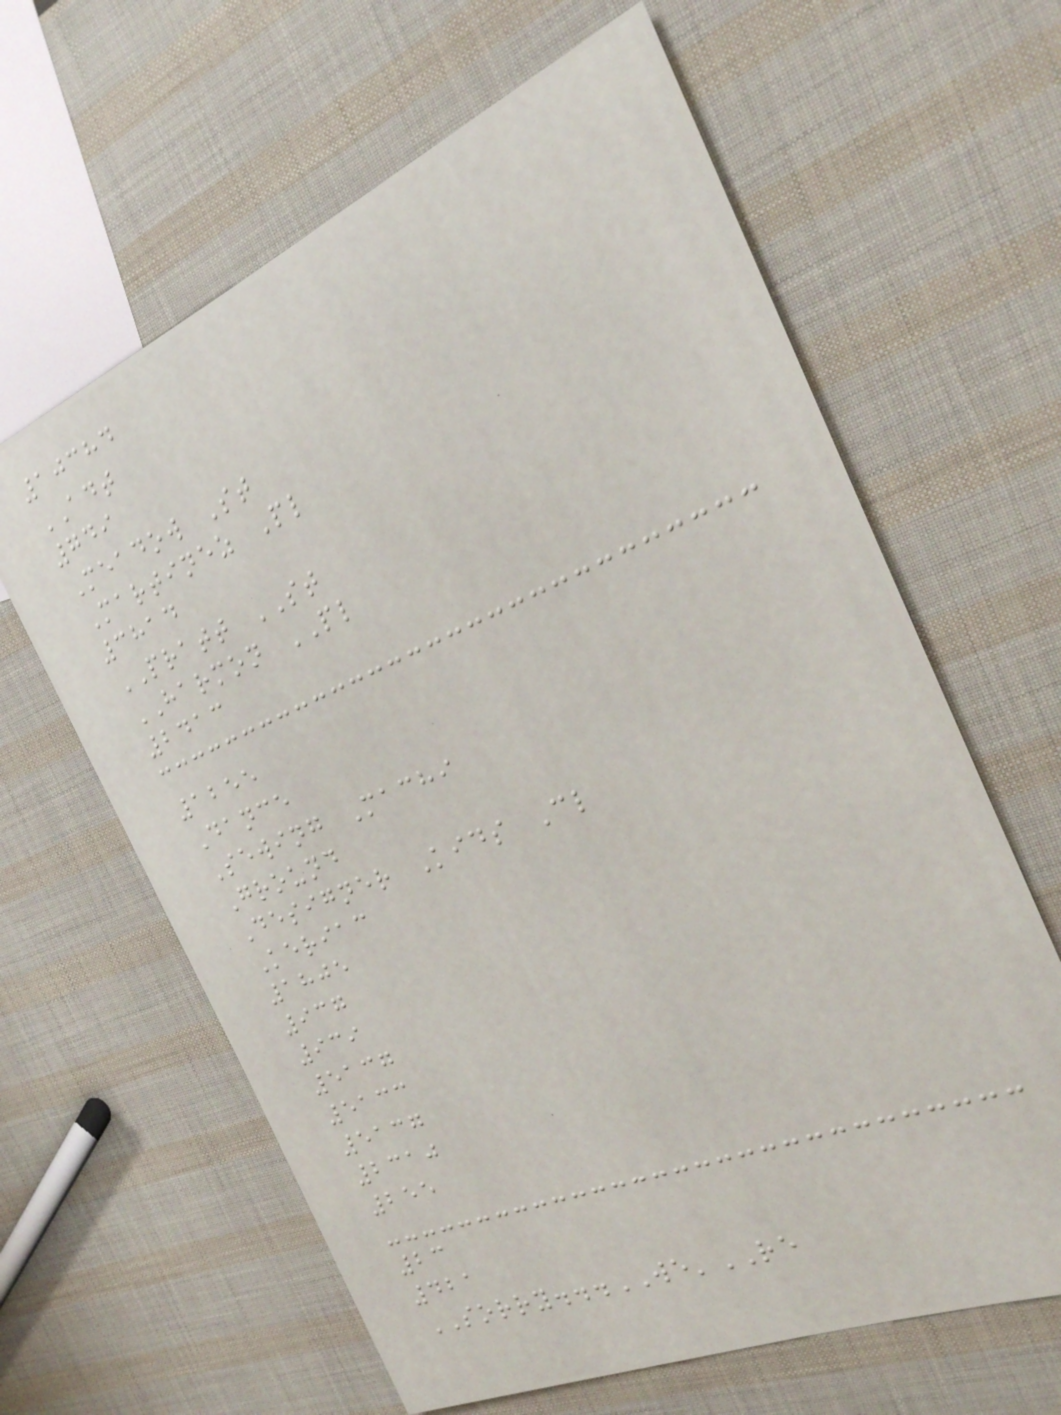10384
ADT
749
Meadow St
Martinez Pl
3814
PRATT ST
HARMON PL
2413
1255
Dance
Sewing Machi
Ground
Designer Kids Cl
Keriac
1805
937
939
5137
5133
5137
2310
255
23
421
SORRY...WE'RE
